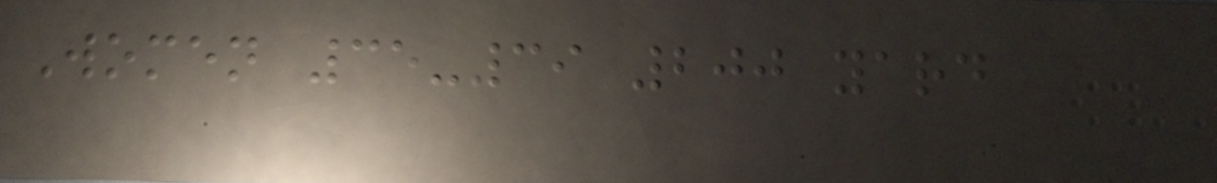Women 35-39 200 yard
